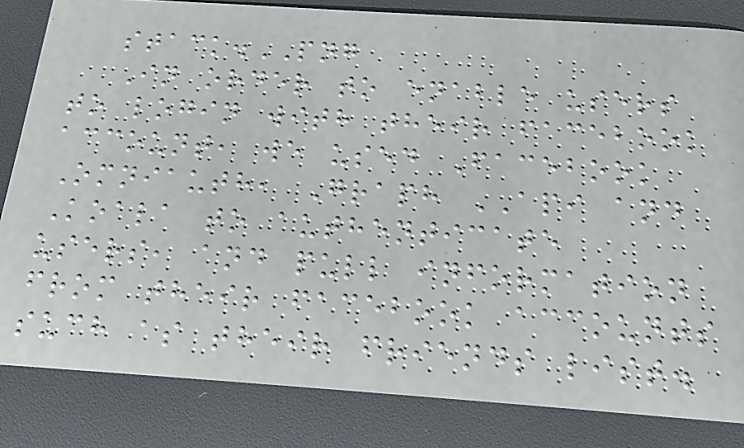stack.PNG
In order to enable users
to login with their facebook
account, we used Facebook
Omniauth, Graph API and
Koala to authenticate
users, and pull information
from their facebook accounts
such as their friends list.
